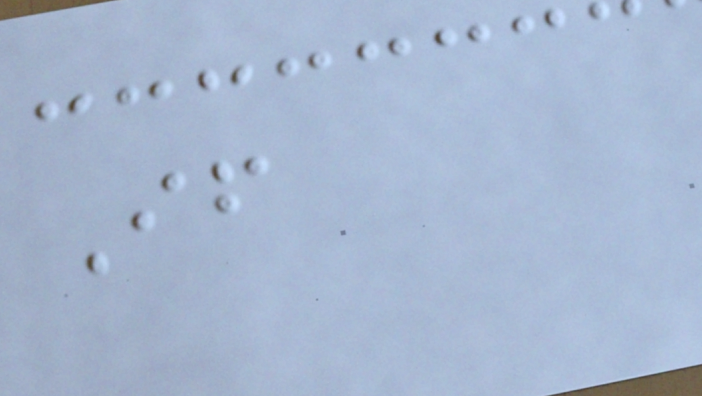If
